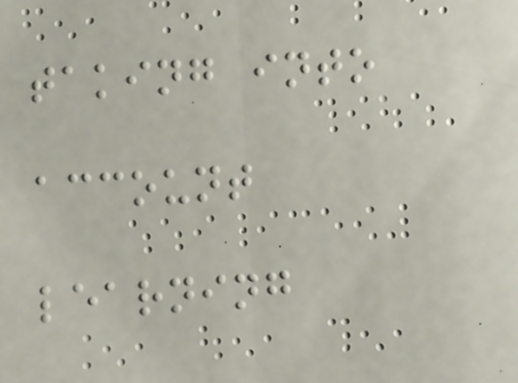taking into
account
learning
